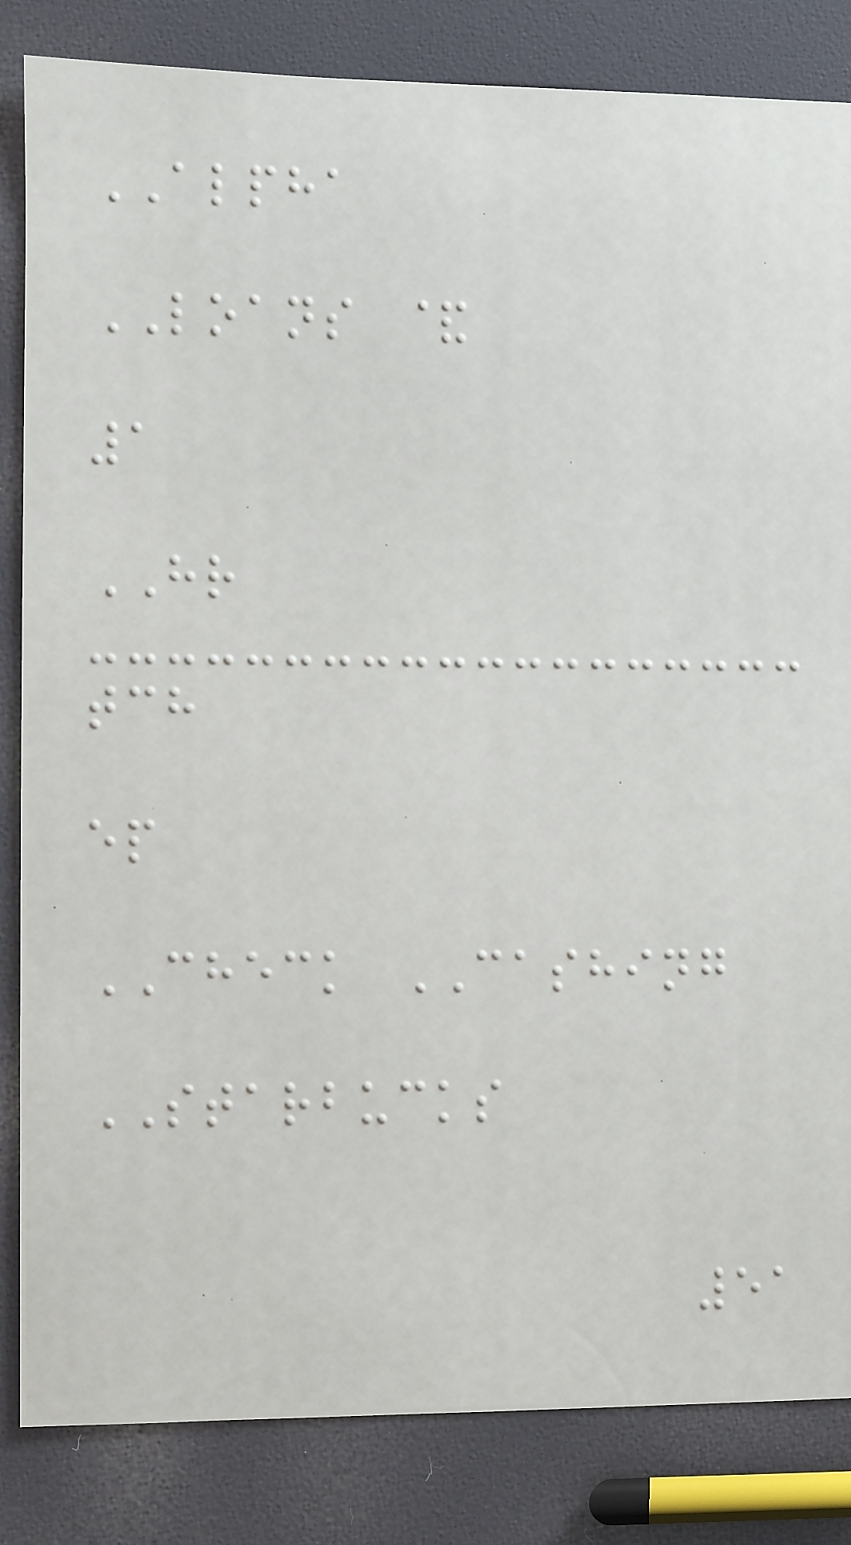ALPHA
LOANS &
1
HR
tch
ep
CHECK CASHING
STARBUCKS
51
